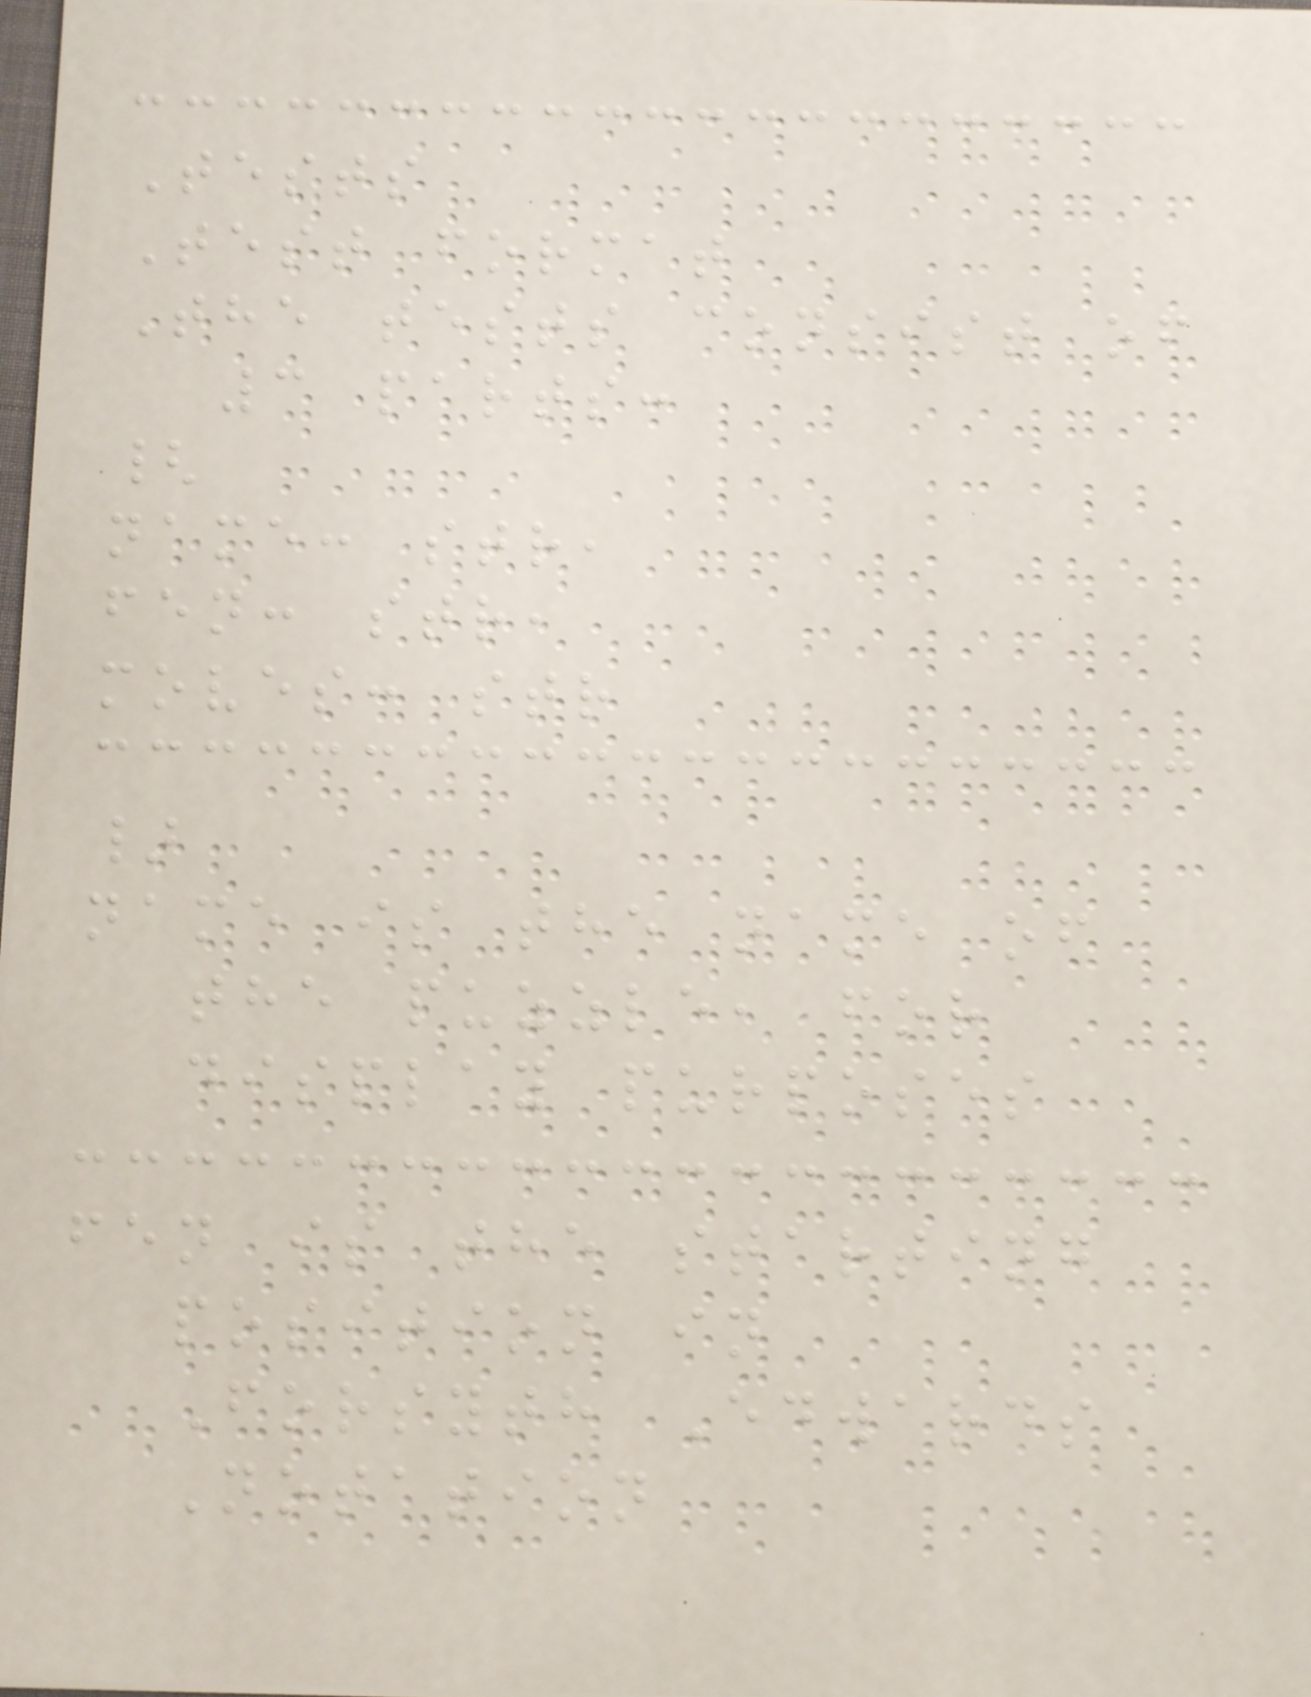Tests
Test format
The tests consist of
3 parts:
{
name: str,
fen: str,
moves: str
}
name is the name of
the puzzle, for
display purposes
fen is the starting
position in
Forsyth Edwards
Notation
